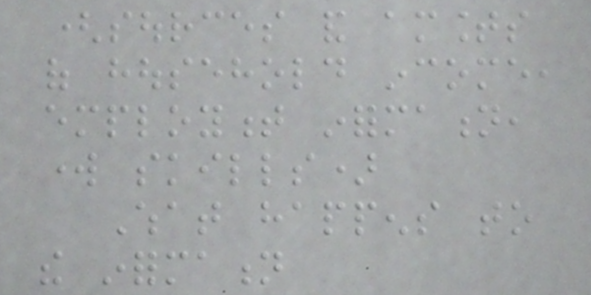(sources and amounts
of household income,
employment information,
work skills)
What happens to
the information
